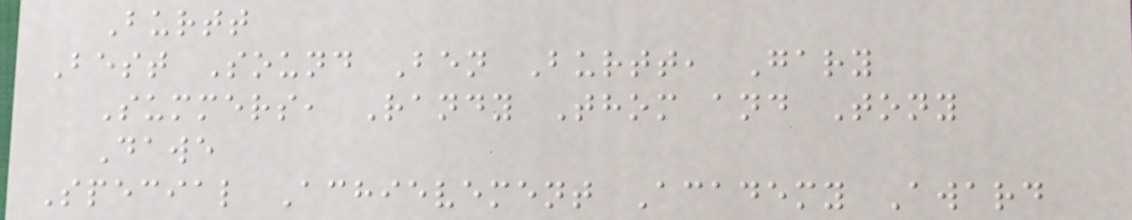Burtt
Best Sound Ben Burtt, Gary
Summers, Randy Thom and Tony
Dawe
Special Achievement Academy Award
